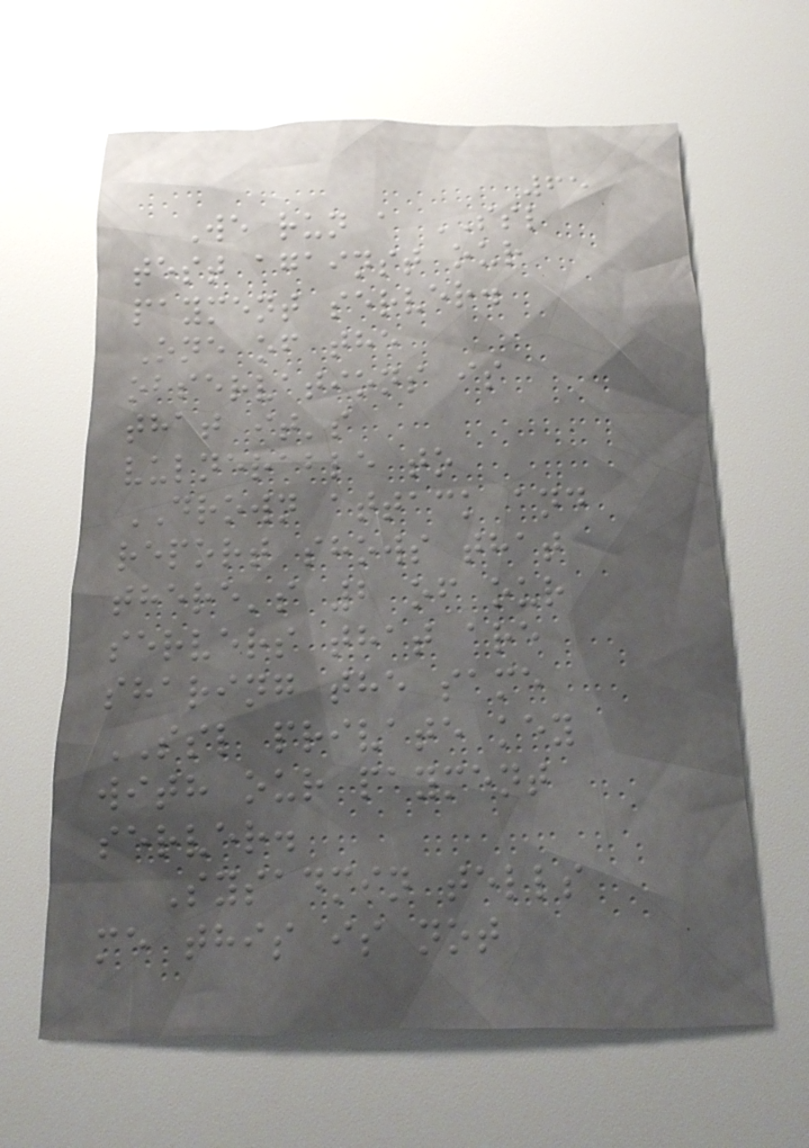65
We run a SSL
test against our
payment server.
One of the
observations is
that it's
vulnerable to
DROWN attack and
report shows that
there's 2 of our
servers that are
sharing the same
SSL private key
with our payment
server.
Sysadmin tells
me this is not
